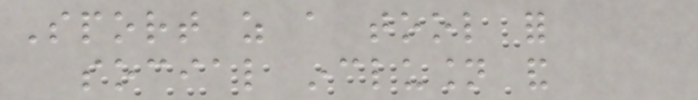Sport as a tool for
social inclusion and
